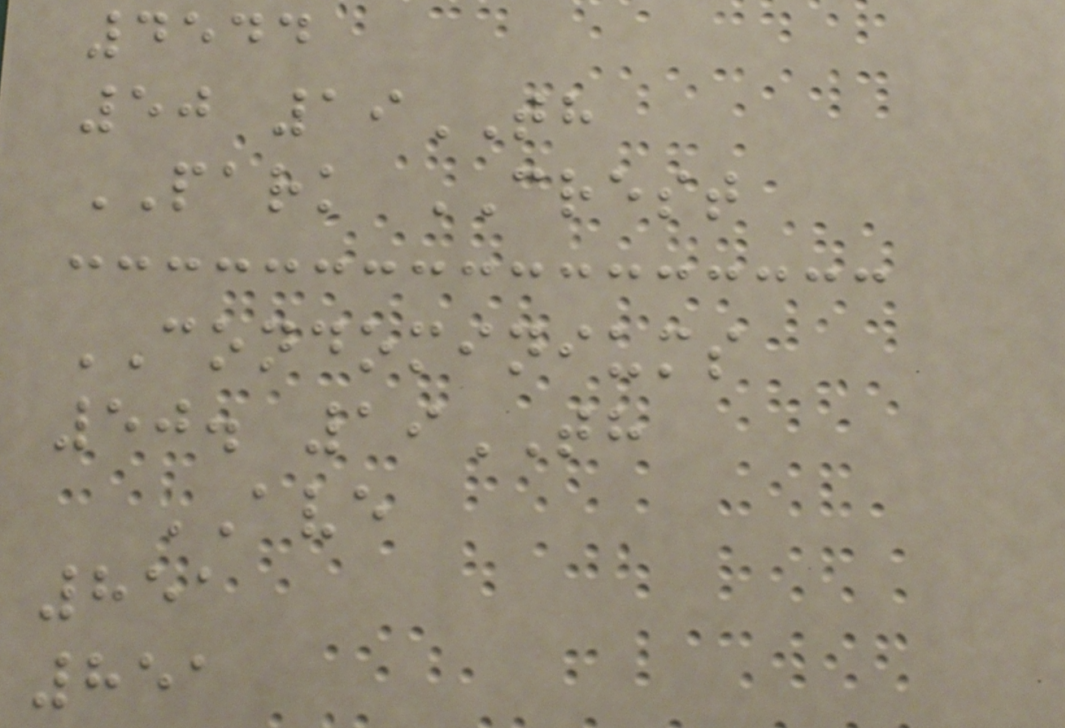4544
50 19TH
PARK CREST
CONDOMINIUMS
50. 19TH
AVE
851
851
